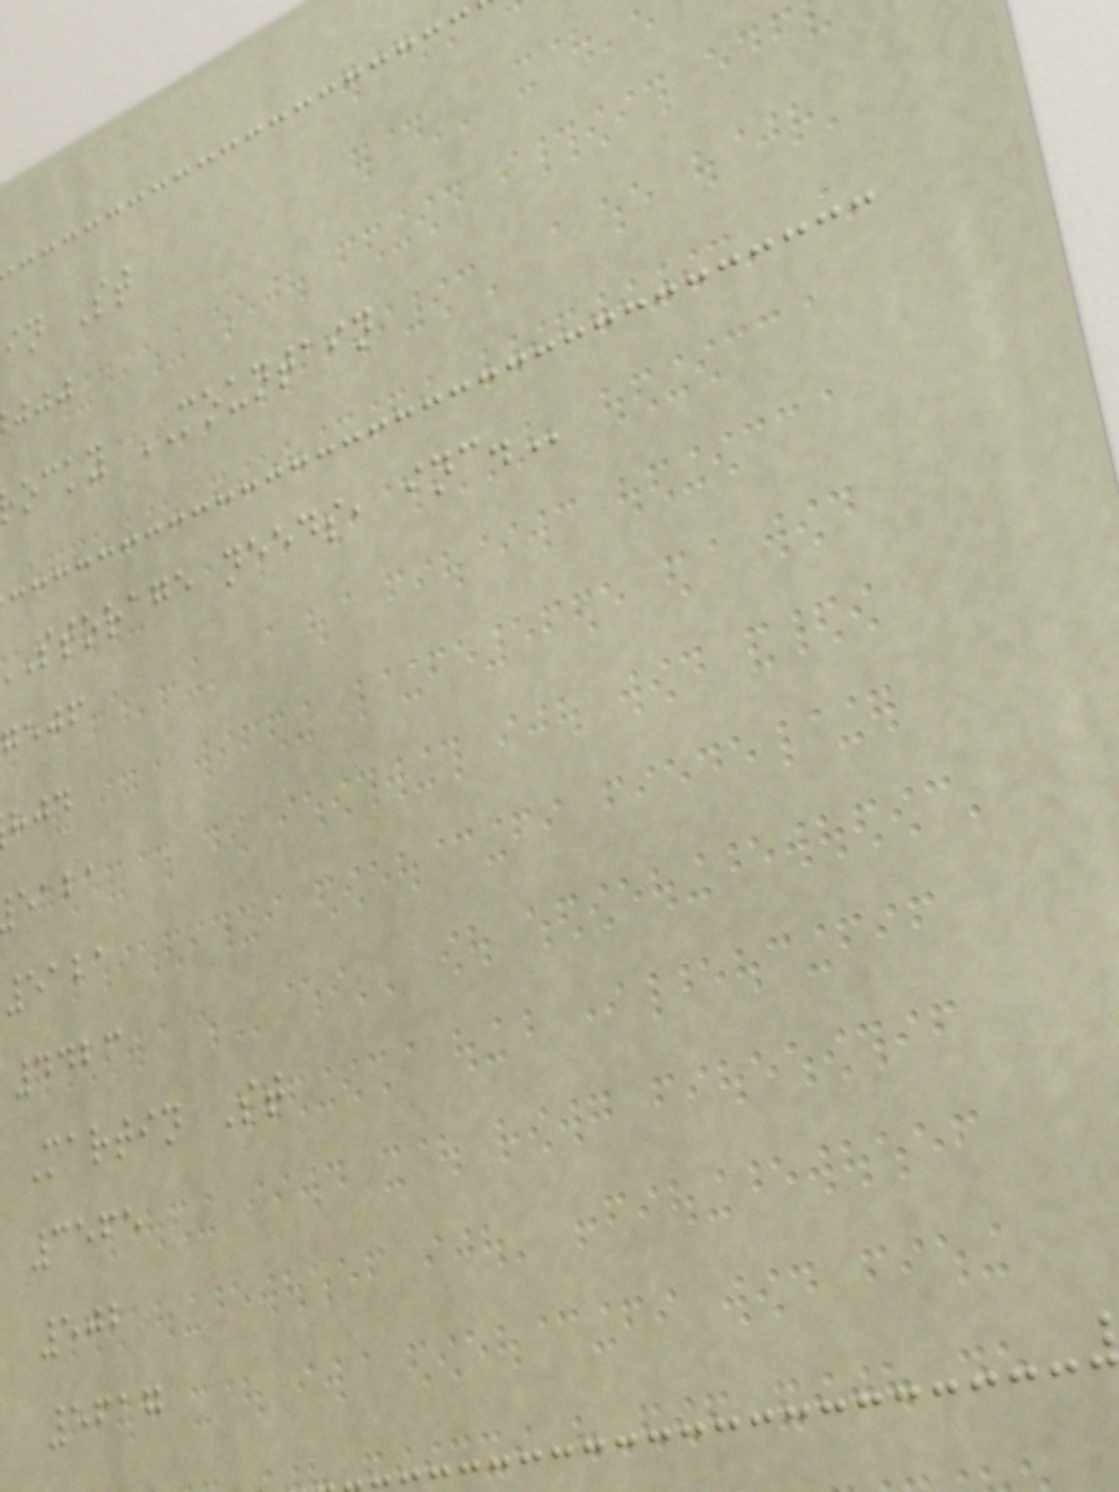in St
ocky MOUNTAIN
storage needs,
gejf
eaba
5121
4423
Martin St
3565
502
5617
